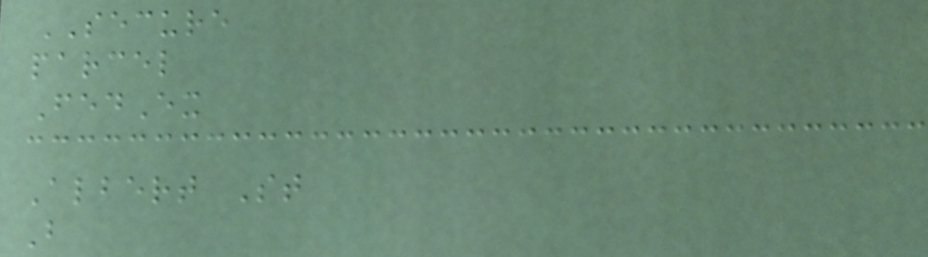SECURE
parcel
FedEx
Albert St
B
